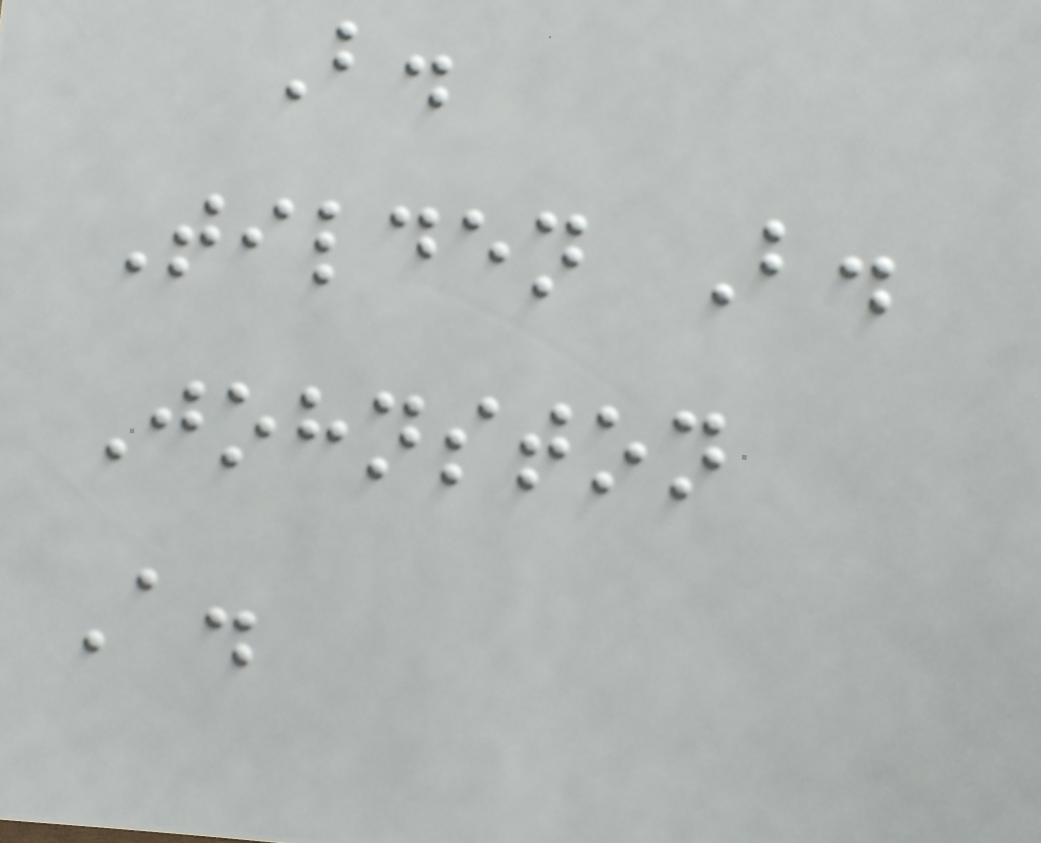B.
Tilden B.
Johnston
A.
